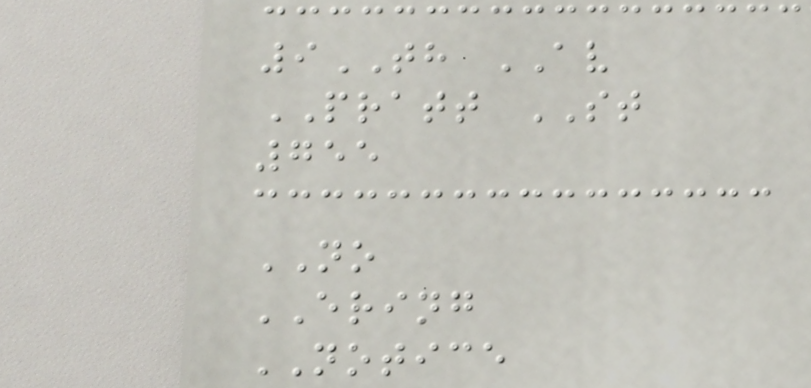9TH AV
PRATT ST
755
NO
ERING
NOTICE
